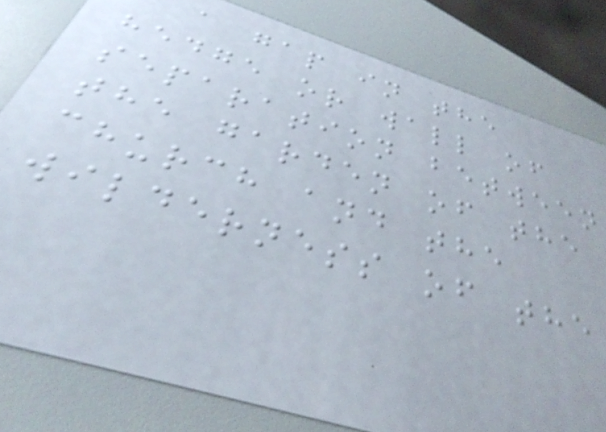a gap in the
hedge or wall of
separation between
the garden of the
church and the
wilderness of the
